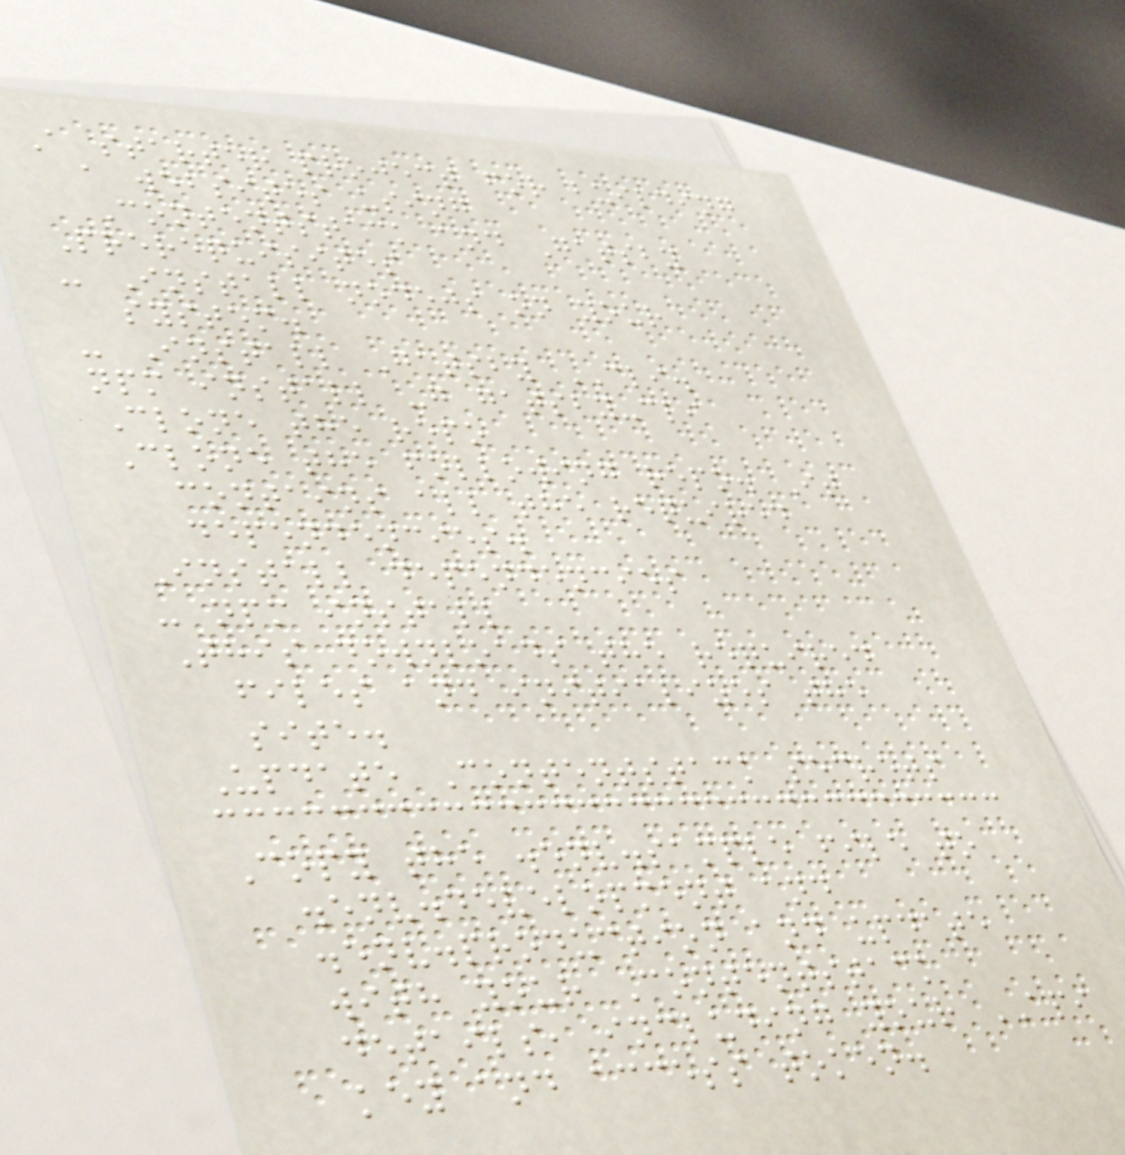A starter project for building
a websites using
Contentstack and Gatsby
Prerequisites
- Install nodejs on your
system.
- Install Gatsby CLI.
npm install -g gatsby-cli
Clone the repo
Clone the following repo. It
contains all the required
dependencies.
Install dependencies
- npm install
This downloads the required
files and initializes the
site.
Update Contentstack secrets
Copy the .env.sample file to
.env.development and
.env.production and update
with your Contentstack
details, including your API
key and access token.
